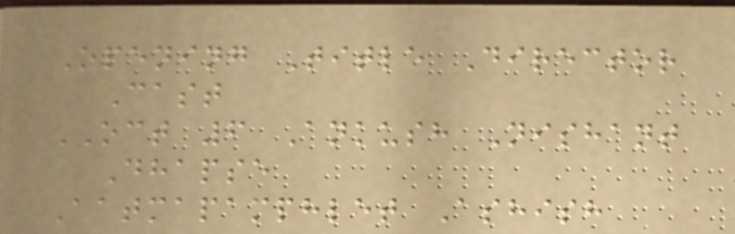Opening Title Director
Cast
OCT 6 Ankush Nishant
Dhapse
Aatmapamphlet Ashish
